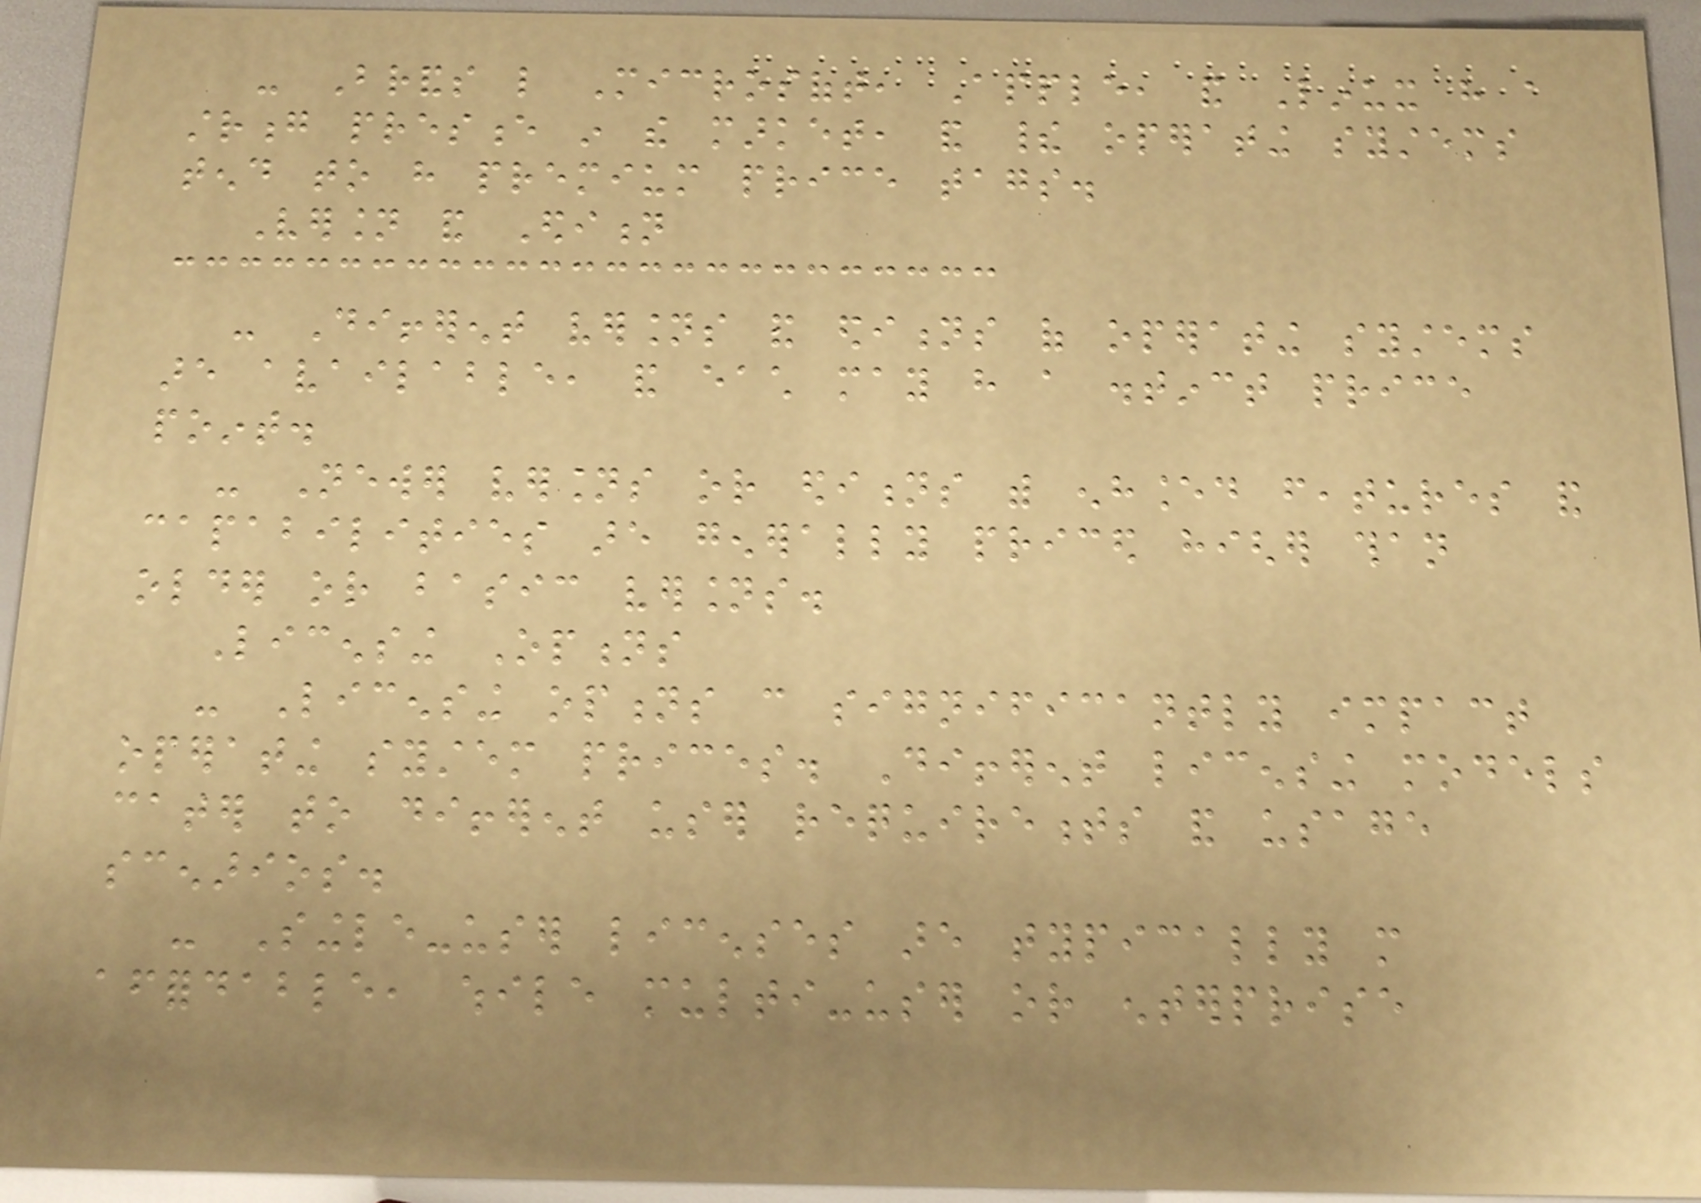- Brands like Microsoft, Apple, and Linux have a
strong presence in the market, and their operating systems
tend to have premium price tags.
Version and Edition
- Different versions and editions of operating systems
are available, and each may have a distinct price
point.
- Newer versions or editions with enhanced features and
capabilities are generally priced higher than
older or basic versions.
Licensing Options
- Licensing options can significantly impact
operating system prices. Different licensing models
cater to different user requirements and usage
scenarios.
- Single-user licenses are typically more
affordable, while multi-user or enterprise
